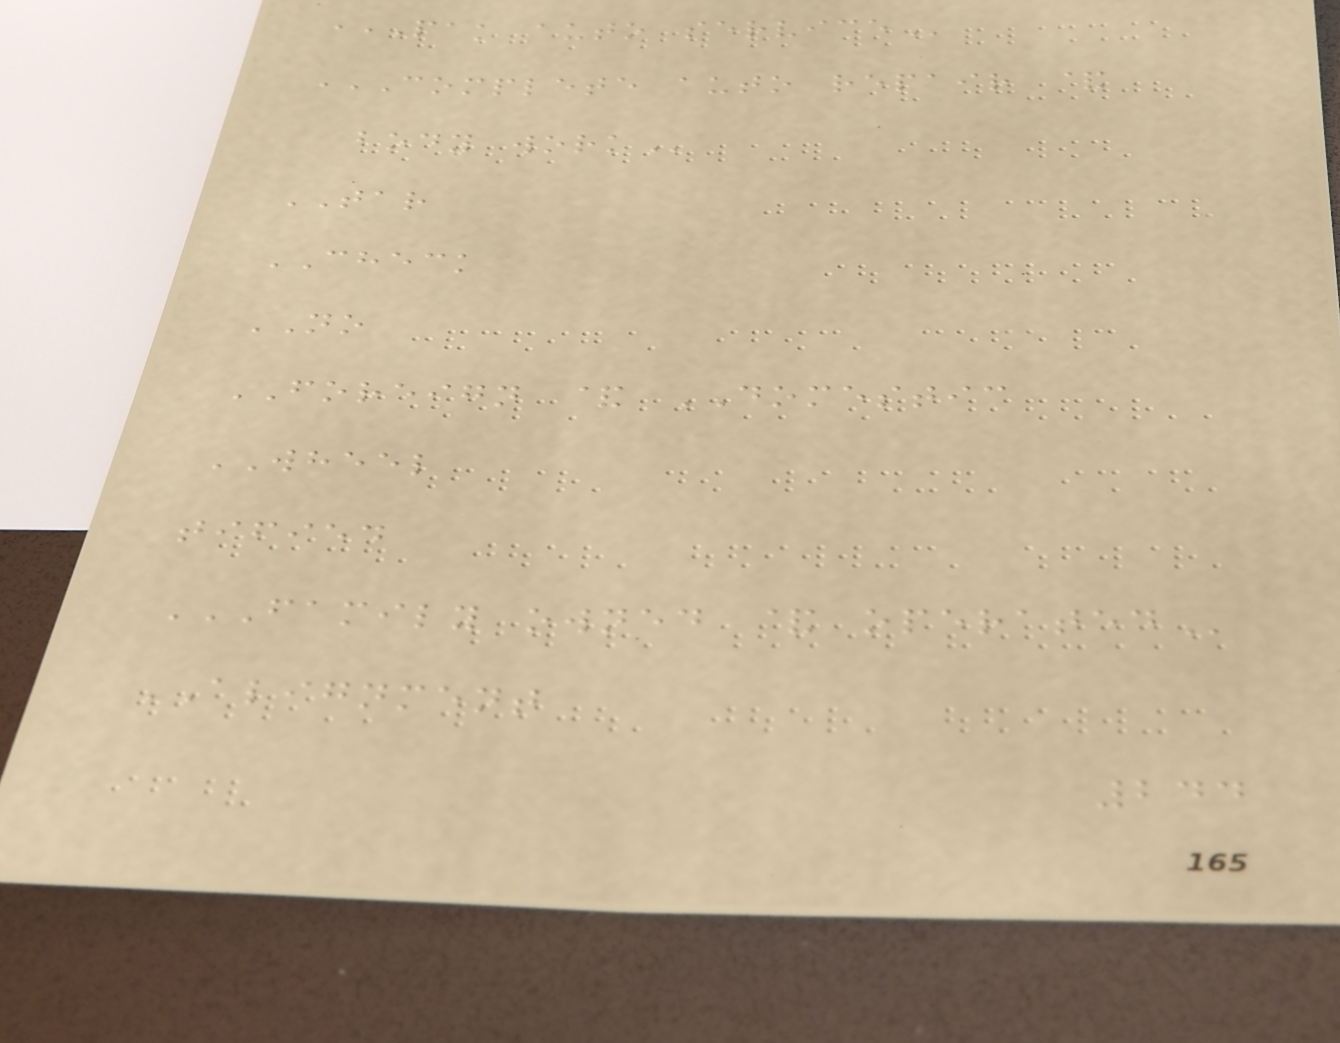PAK AUTO SERVICE
COMPLETE AUTO REPAIR &
BODY WORK
TAR
CHECK
NO
FOREIGN & DOMESTIC
WHEEL
tified
FAMILY OWNED & OPERATED
ALIGNMENT
244
